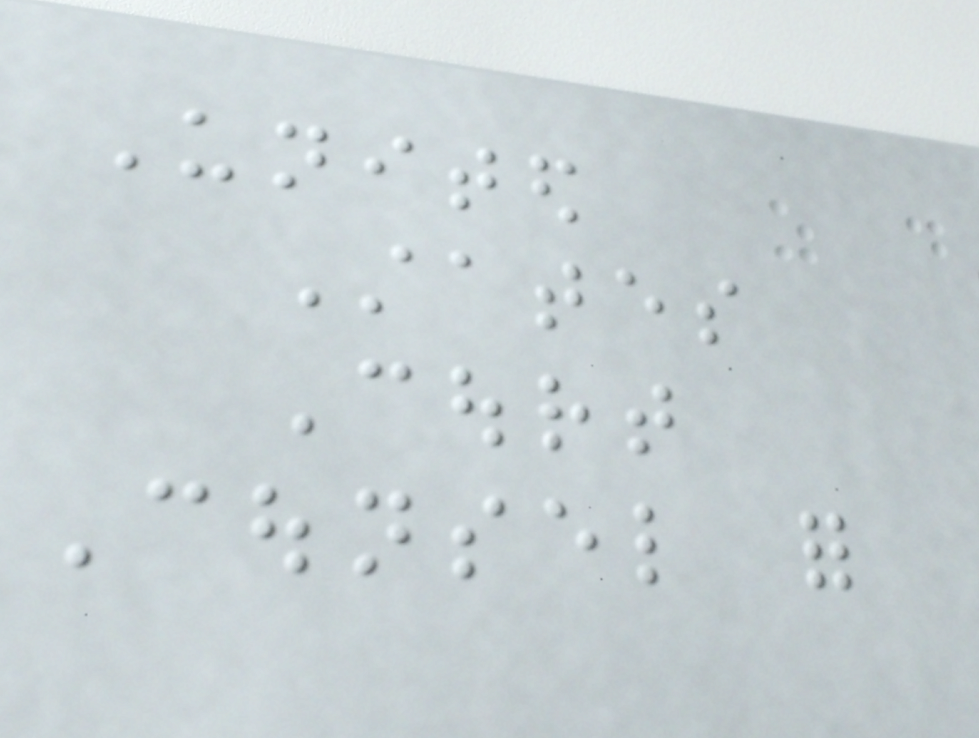United
States
Court
Counsel for
